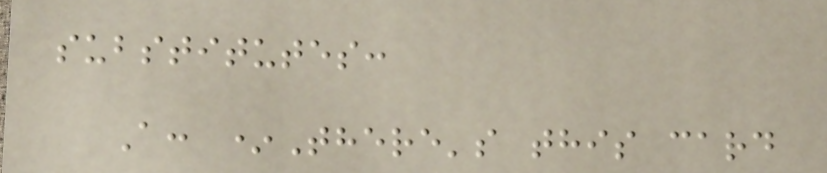substitutes:
A: *There's this card
